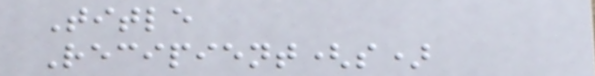Title
Recipient(s)
